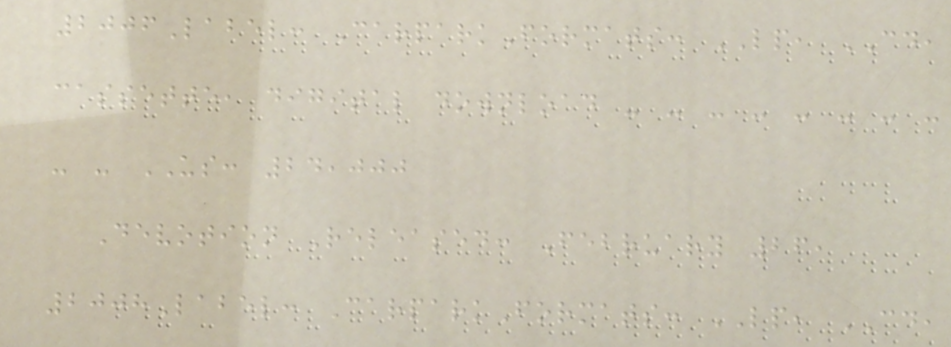2006Label: CarparkFormats: LP, CD,
cassette, digital download - - - - - - - -
- - US: 24,000
Devotion Released: February 26,
2008Label: CarparkFormats: LP, CD,
